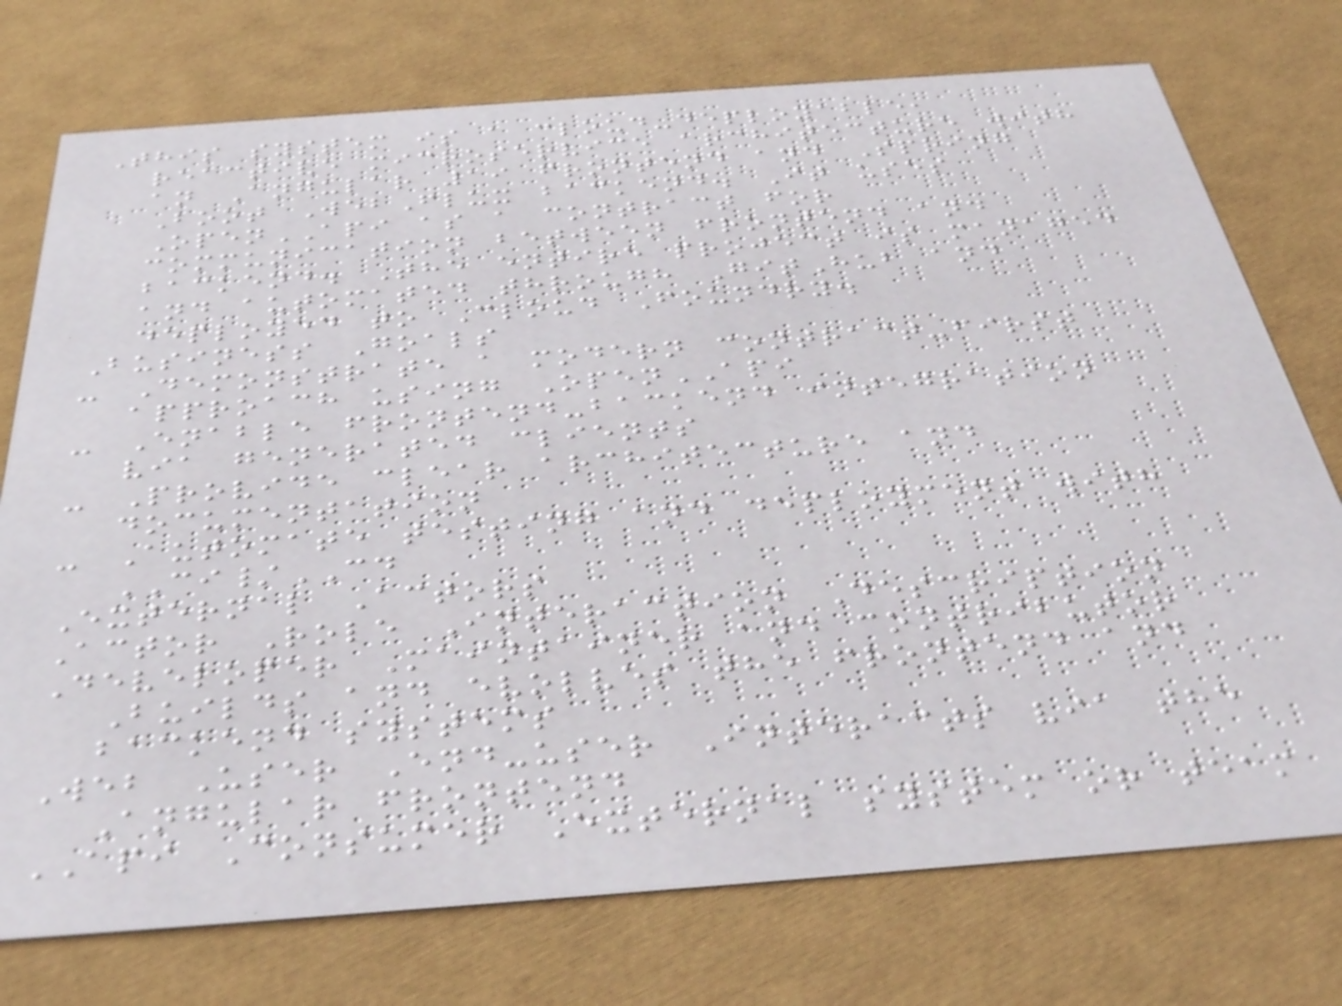This system is a cloud-deployable,
reactive microservice architecture with
an Angular 19 frontend and Spring
Boot WebFlux backend. It uses
OpenAPI as a contract for
communication between frontend and
backend. The entire project is managed
and automated through GitHub and
deployed to Cloud Foundry.
Business Goals
- Demonstrate a modern contract-first
approach using OpenAPI
- Enable frontend-backend integration
via generated clients
- Provide clear architecture and
documentation
- Automate testing and deployment with
CI/CD
External Actors
Actor Role Interaction Description
Developer Maintainer and contributor
Builds and evolves the frontend and
backend systems
Web User End-user Interacts via the
Angular frontend
API Consumer External system or team
